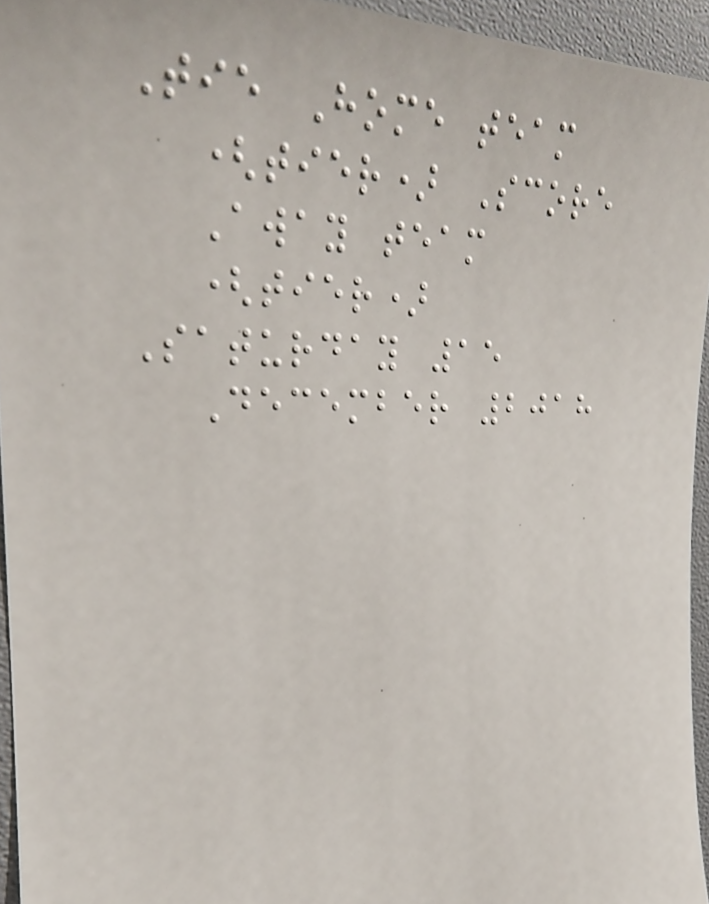Tie Home team
(tier) Score
Away team
(tier)
Saturday 15
December 2018
